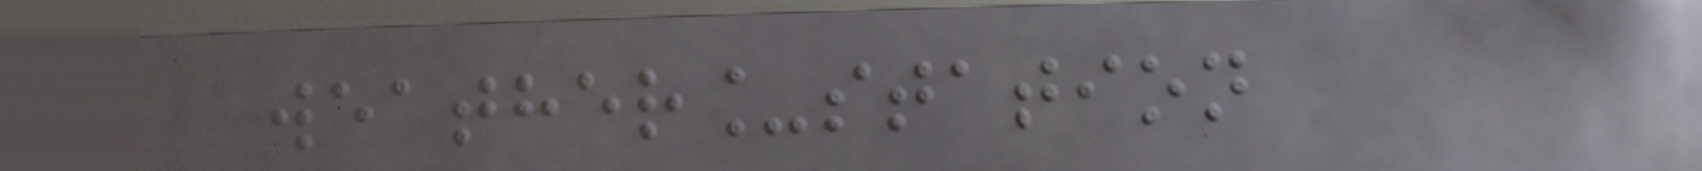weather_station
